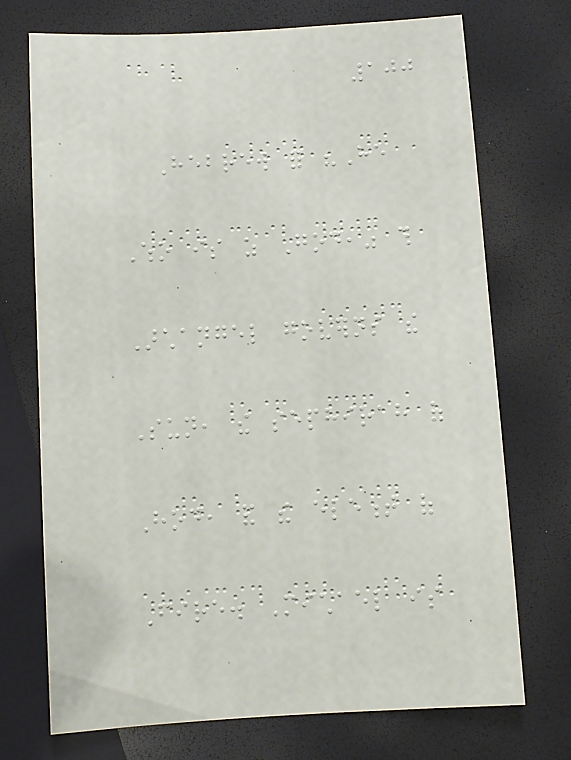100
Hebrew for "He
Who is as God," this
Archangel governs the
Sun, the sephirah of
Hod, and the element of
Fire. Michael is
